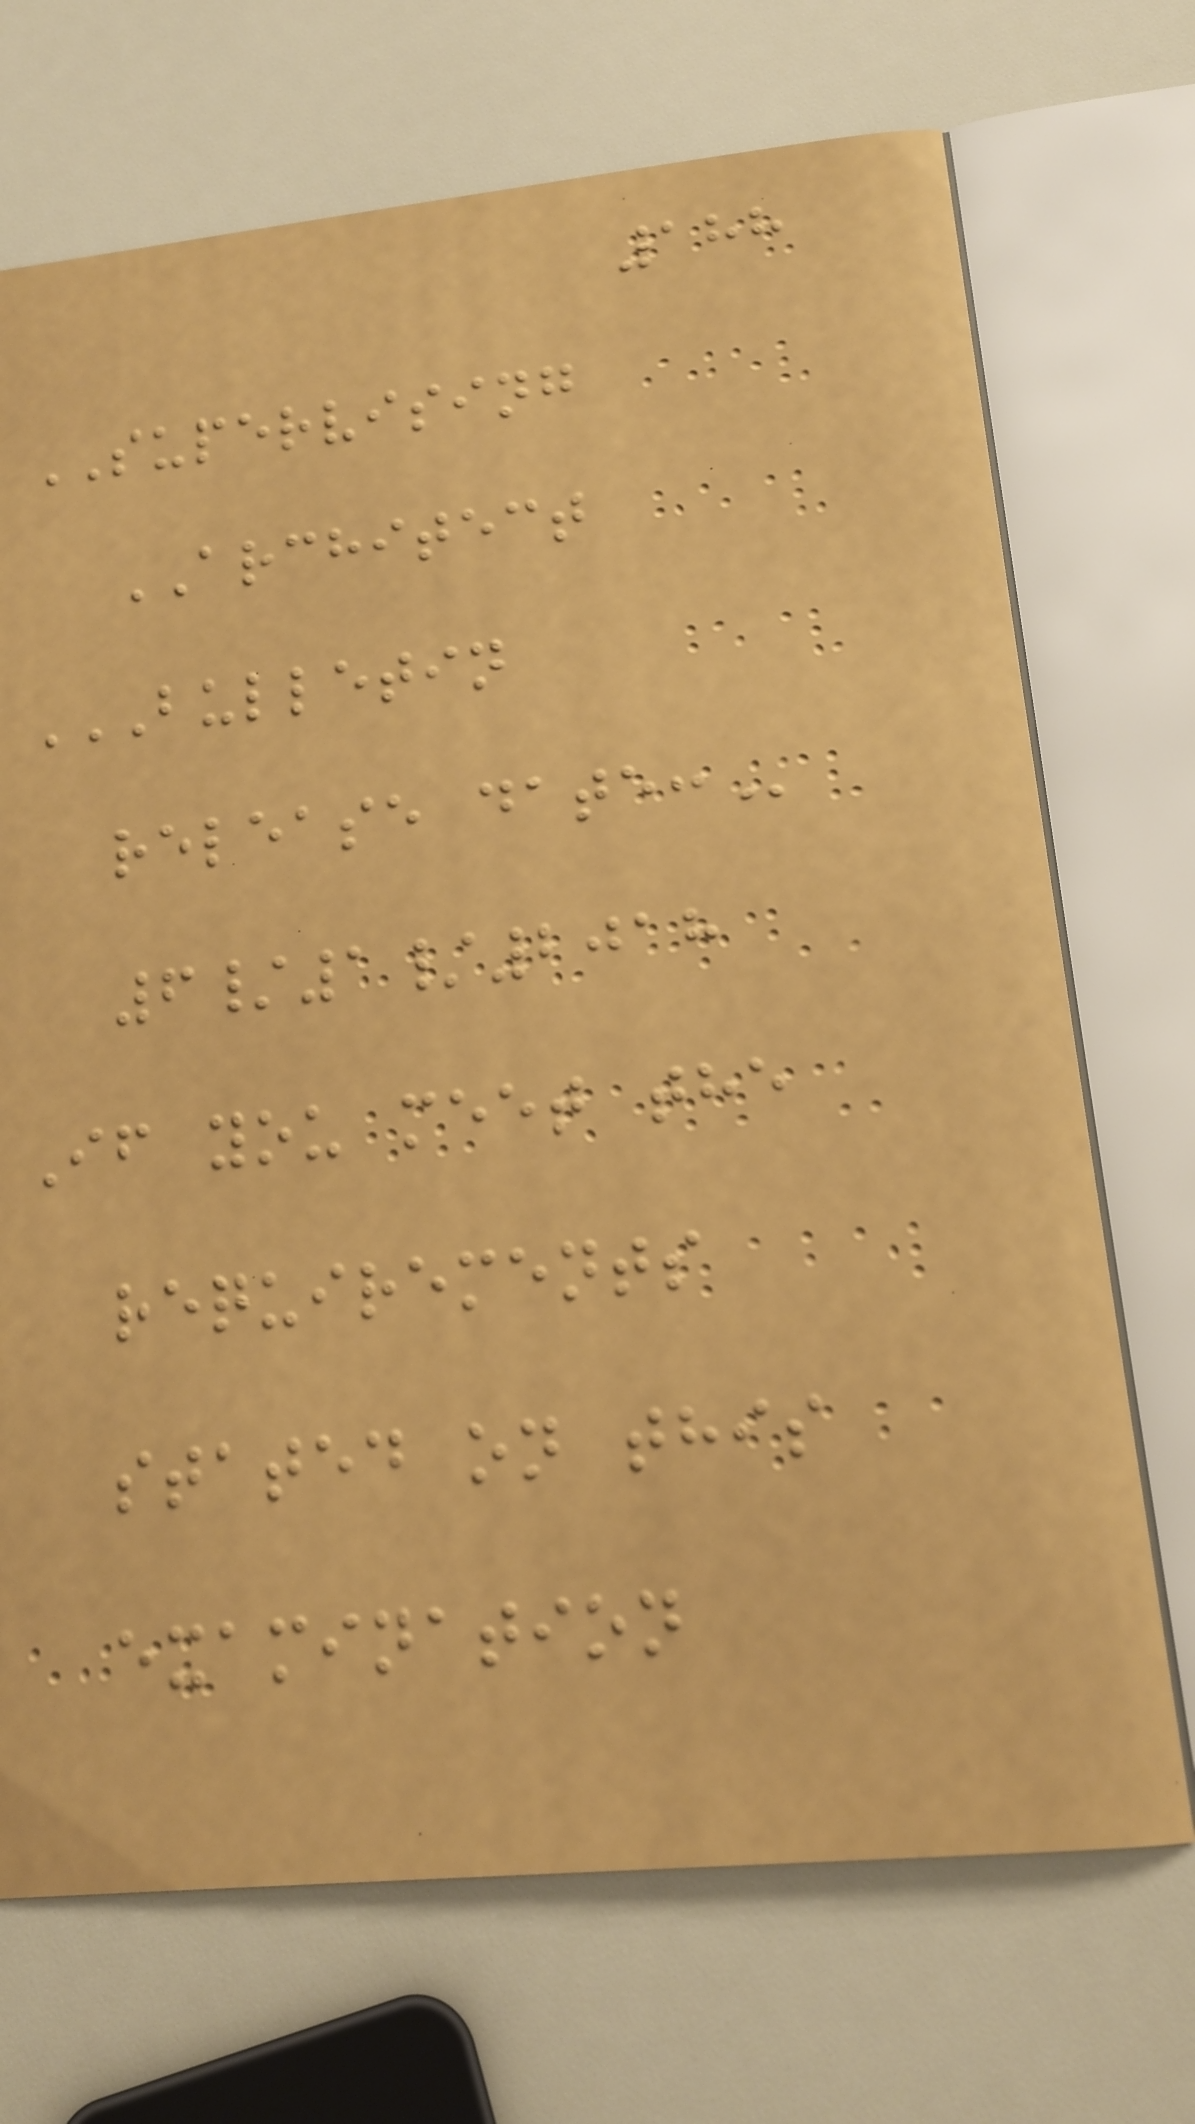188
SUPERVISING
ARCHITECT
BULLETIN
RELEASE DATE:
6/1/2018
If you meet the
requirements
stated on this
examination
